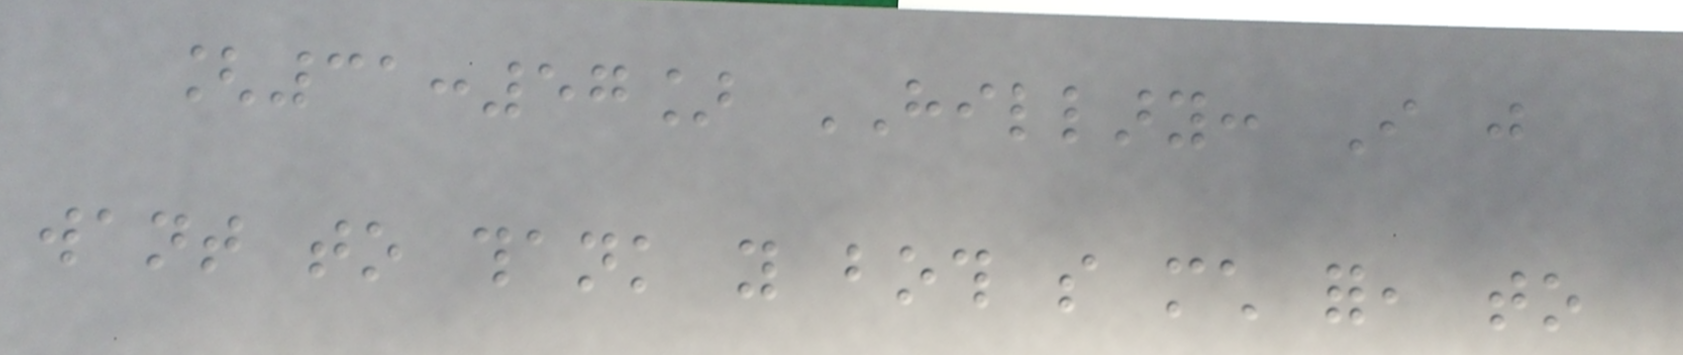[31:57] HILLARY: I just
want to thank you both so much for, to
